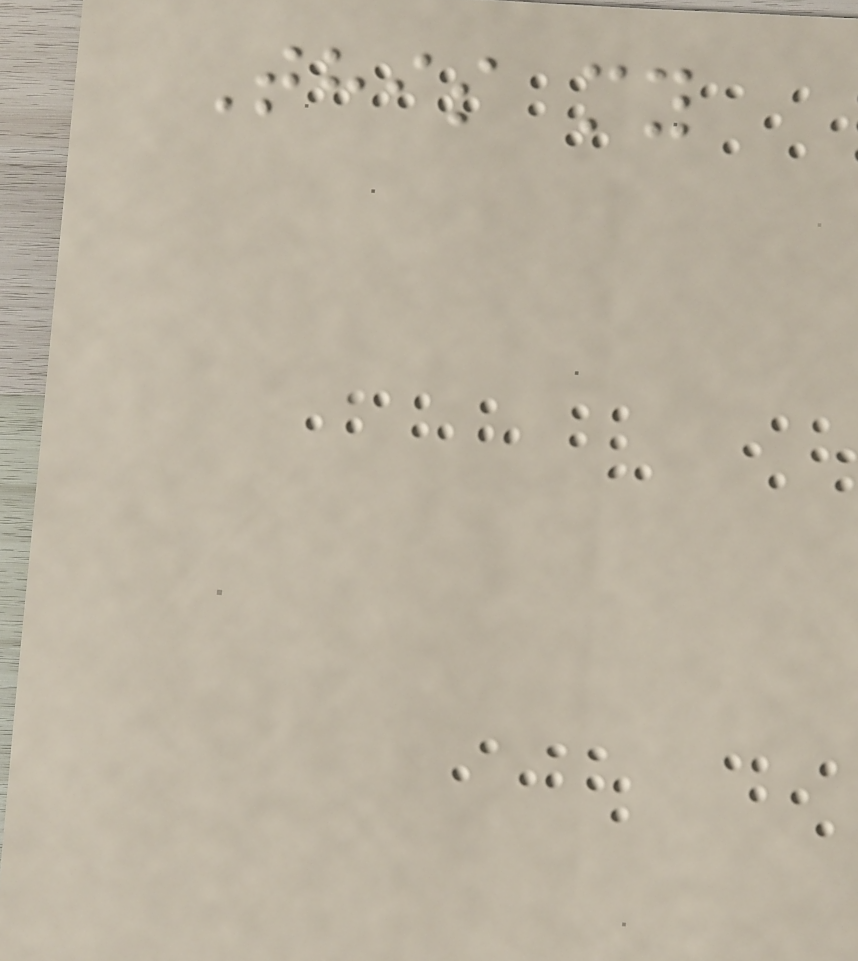This my
